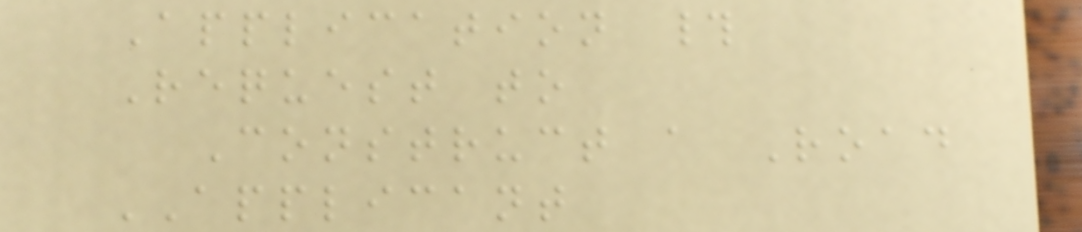Application #
Request to
Construct a Road
APPLICANT
